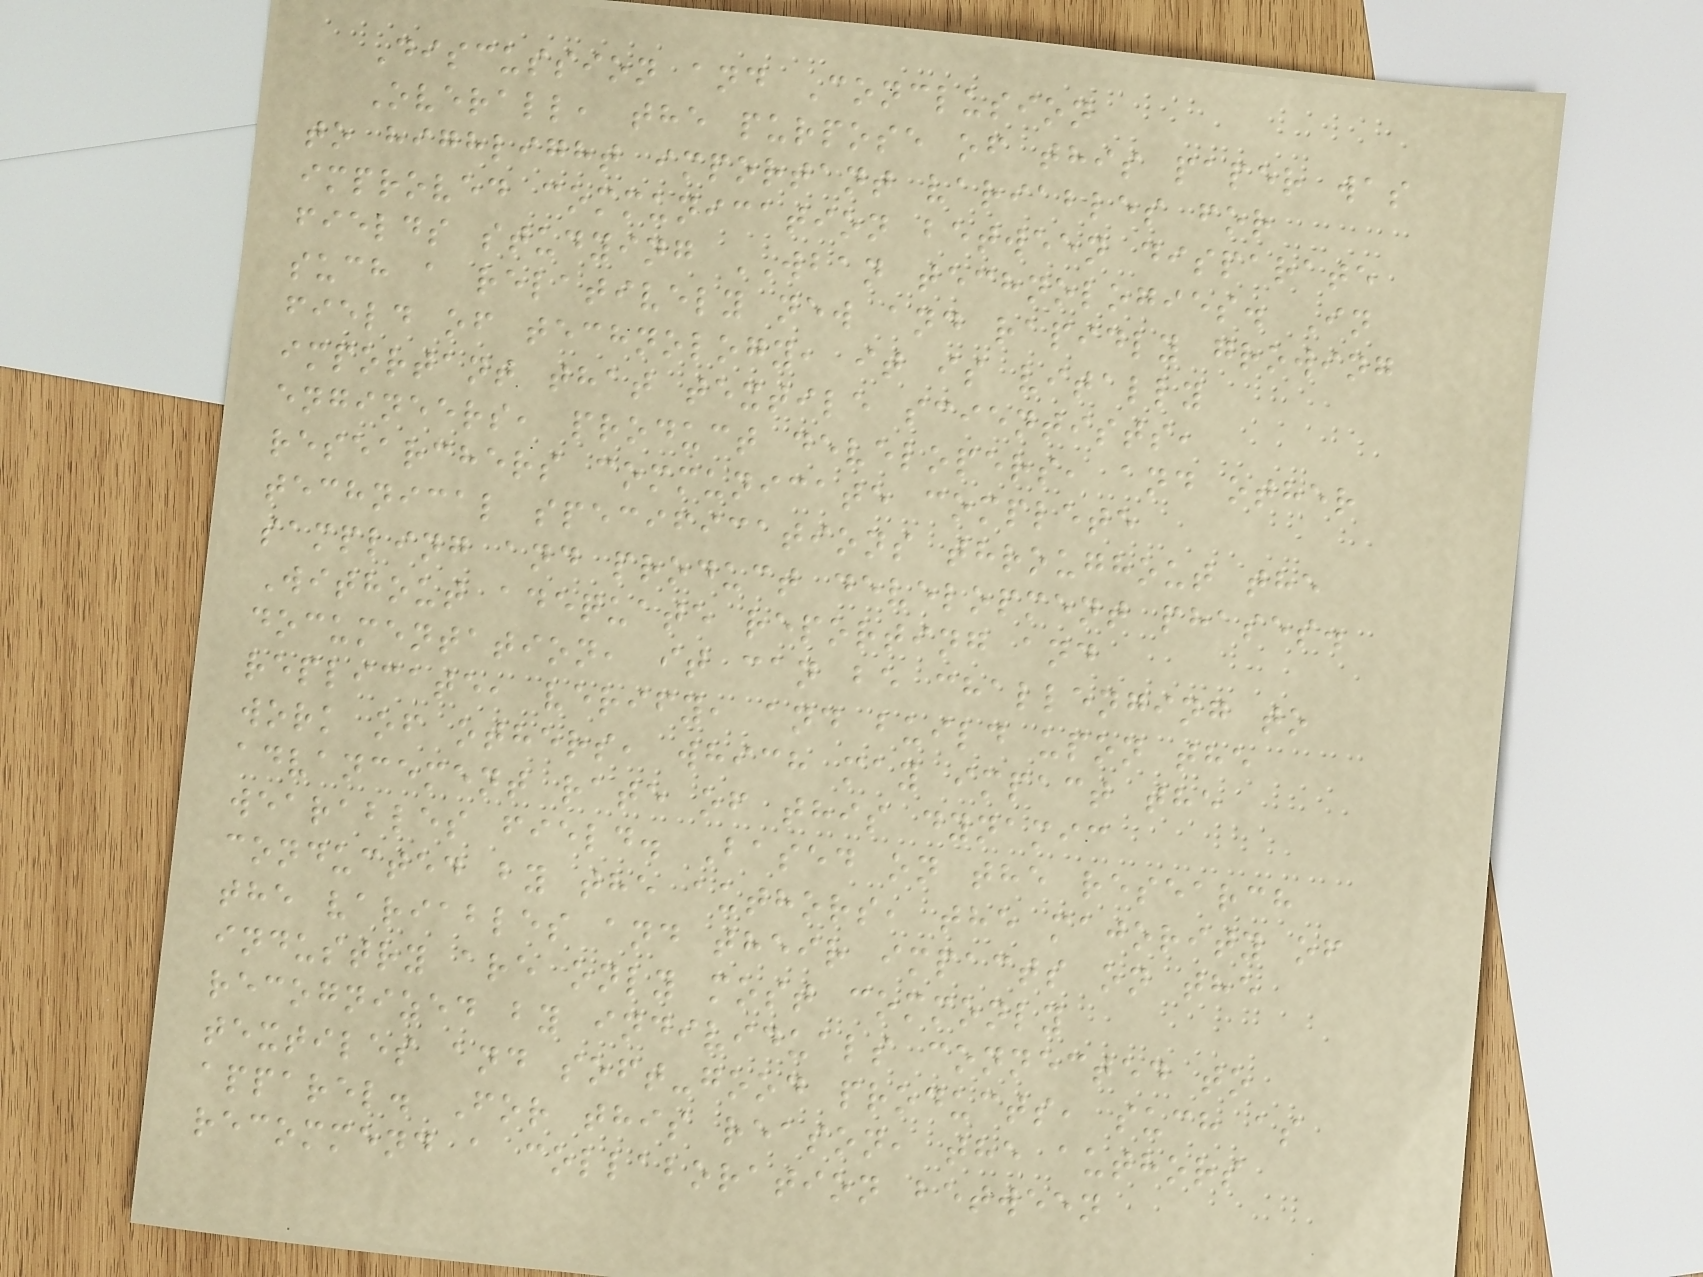Discussion and Conclusion
Overall, the purpose of this paper was
to highlight important variables for
improved communication between disparate
fields studying WBAN technologies. In
such a relatively new and rapidly growing
field of technology, it is vitally
important that textile scientists,
engineers, product developers, and other
researchers communicate complete
technical specifications throughout the
sampling and product development phases.
Without adequate reporting and
documentation, it can be challenging to
replicate, verify, and build upon the
work of others, which may impact the
advancement rate of this dynamic
wearables field. Based on the research
conducted by the authors, the majority of
the variables and their impacts on the
industry are only most commonly
recognized by individuals connected to
textiles and soft-good products, such as
apparel. For this reason, the authors
recommend a collaboration between
